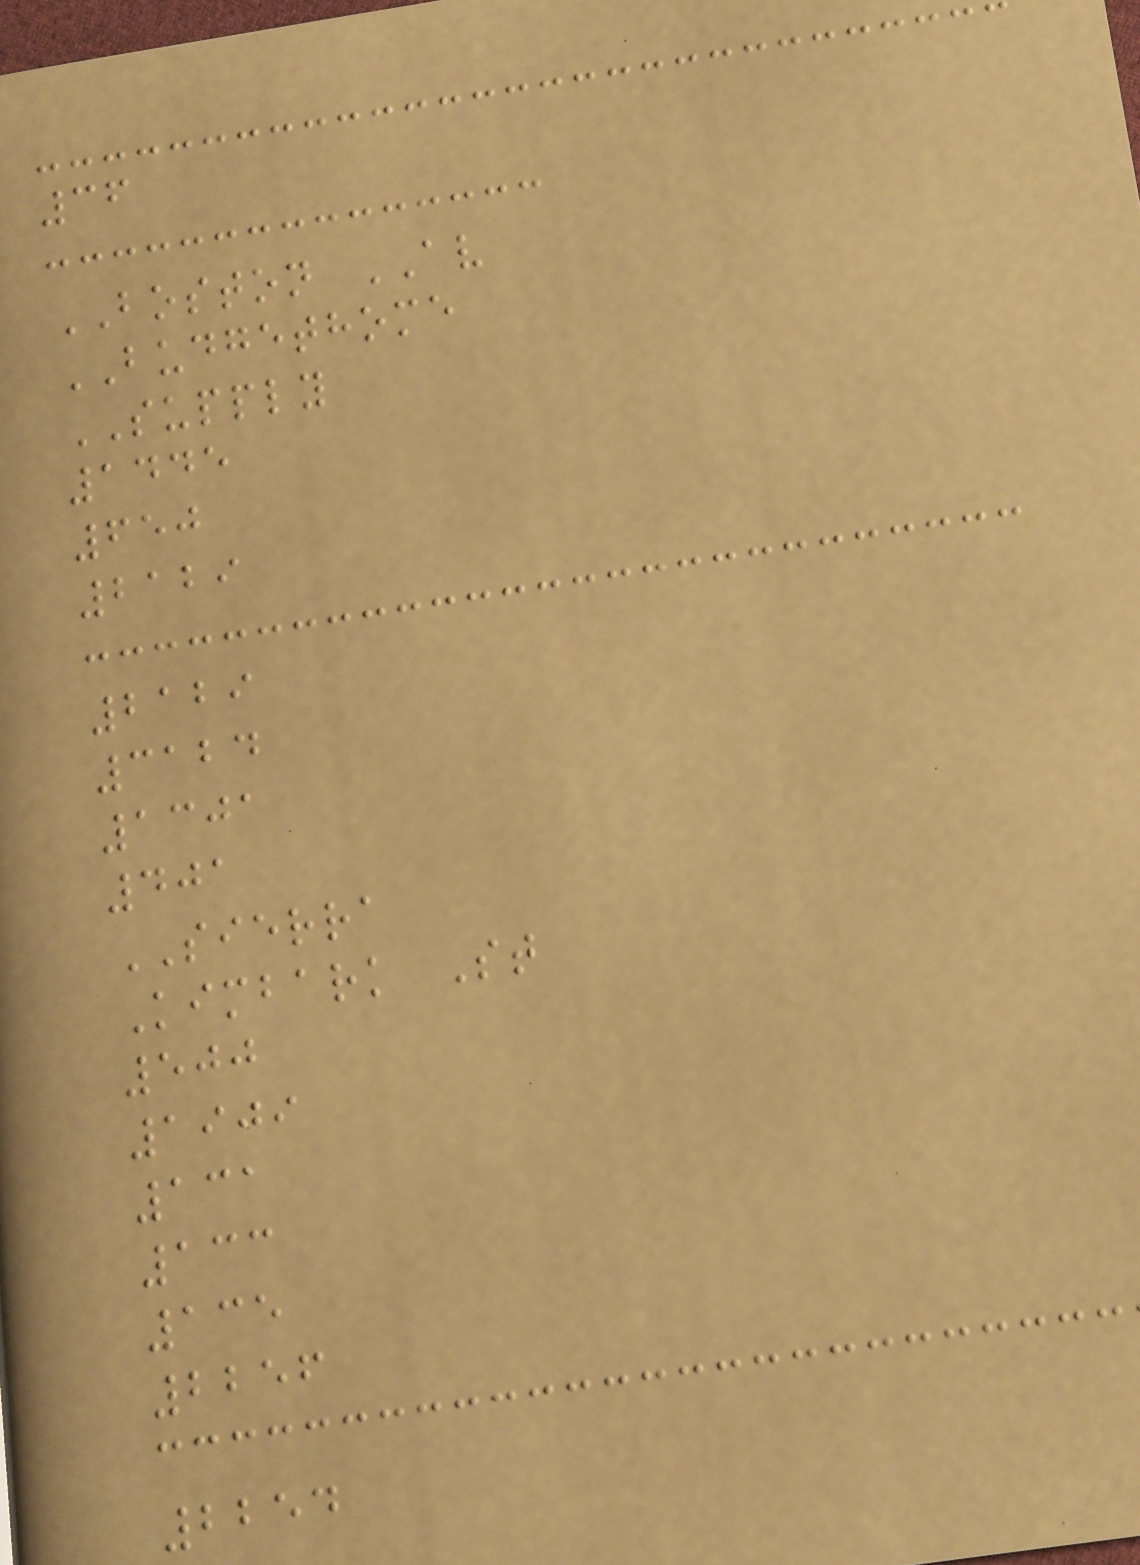36
BOSTON AV
BUDGETHOME
SUPPLY
1445
650
2129
2129
3124
1301
401
SIERRA
Kimbark St
500
1909
131
133
135
2256
2254
